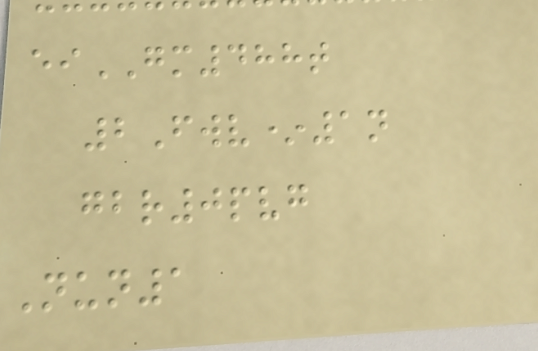eiGM488t
2Fwv*1n
gbr0pvg
Nun1
